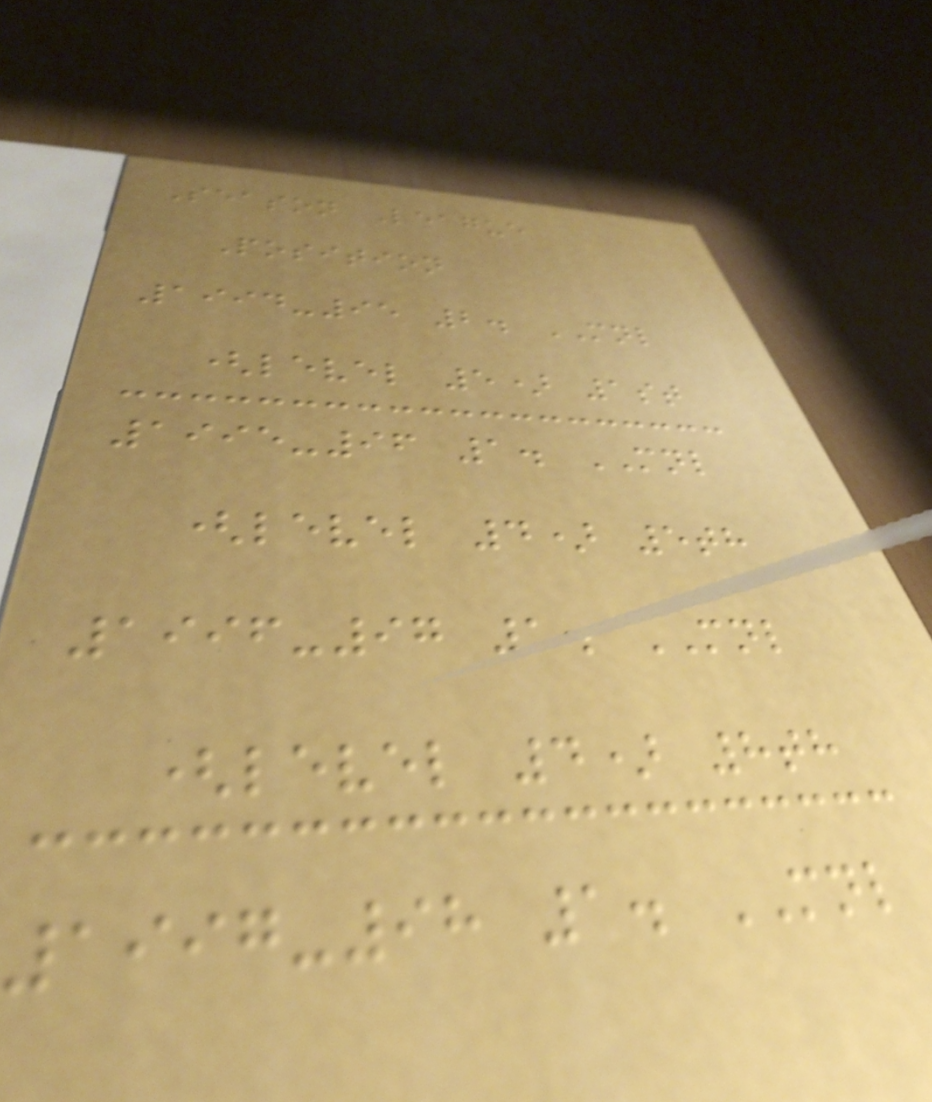Season League
Position
1994-95 2. MNL
(level 5) 1st
1995-96 1. MNL
(level 4) 5th
1996-97 1. MNL
(level 4) 8th
1997-98 1. MNL
